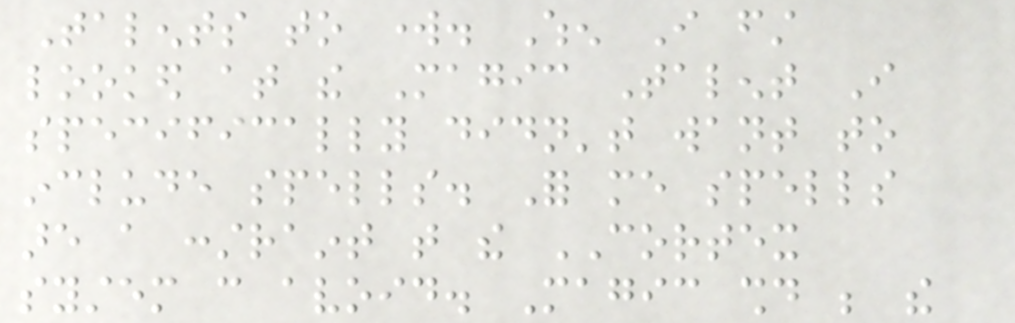Talents to work. When I first
looked at the Magic Talent I
specifically didn't want to
include spells. For me spells
are a constraint that the CORTEX
system can avoid. Magic should be the
